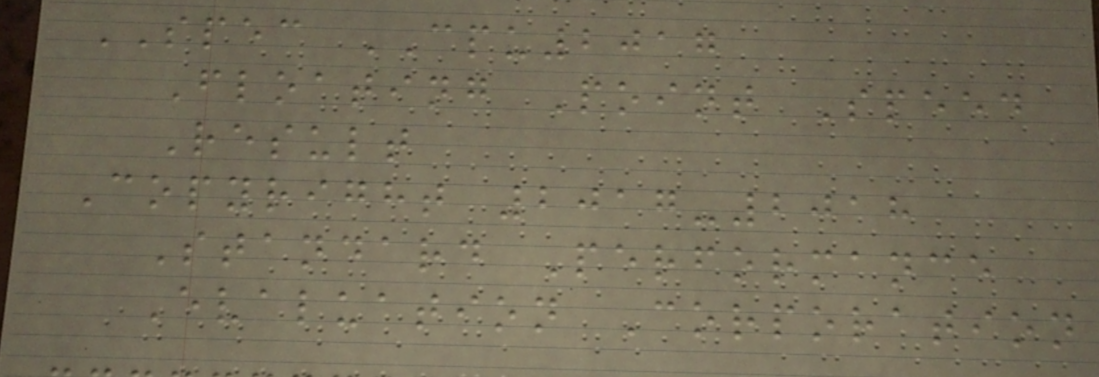SPEC CPU2017
Floating Point Speed
Result
Copyright 2017-2018
Standard Performance
Evaluation Corporation
